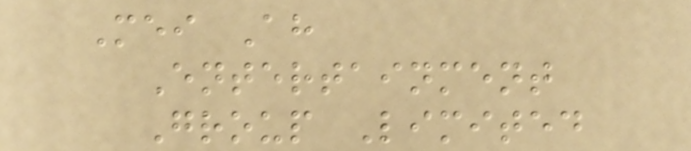Mei Ah
Entertainment
Group Limited
